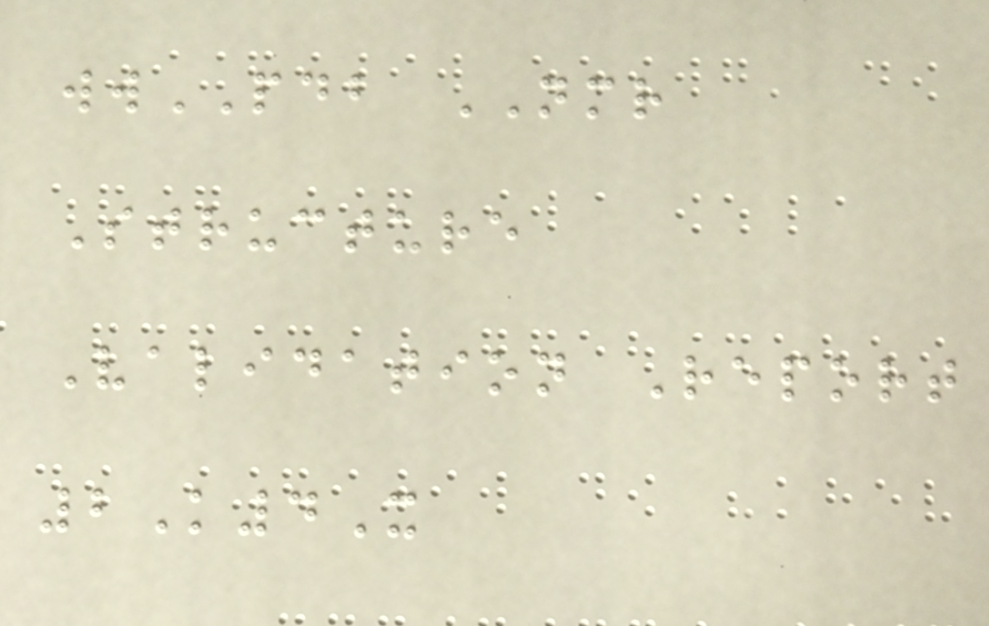wwPDB NMR
Structure
Validation Report
2K4X
